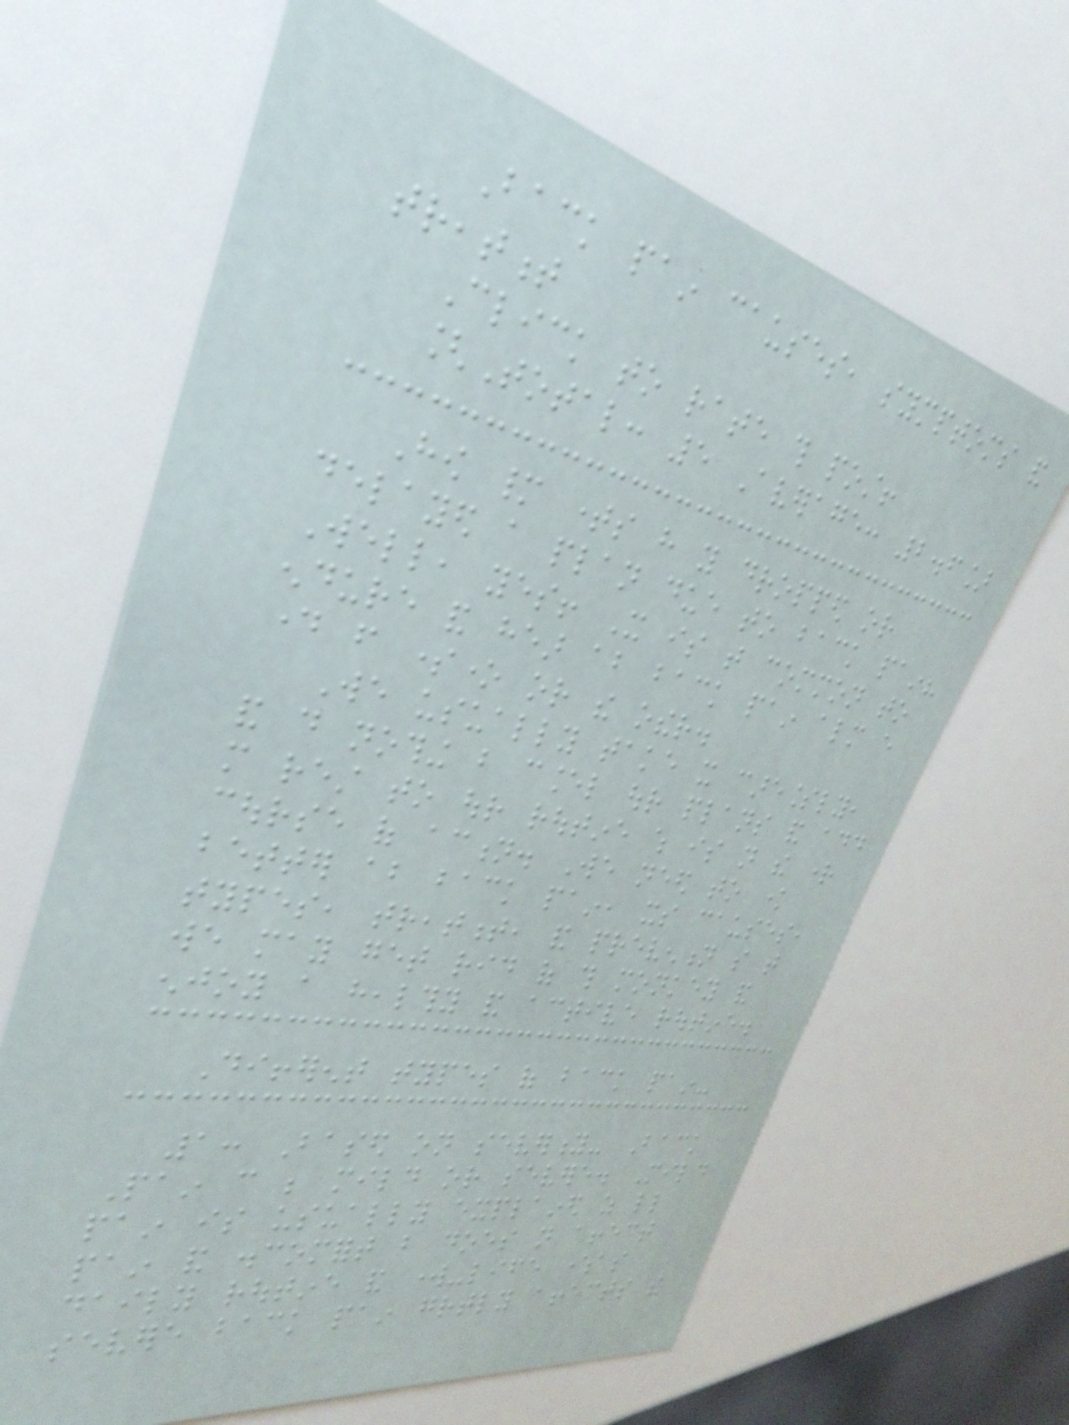Back pain causes, symptoms and
treatment
Click to rate this post!
[Total: 5 Average: 2.6]
How many times have you dropped or
delayed a plan due to back pain?
Well, yes! It is that common to
endure and hear about back pain almost every
day from someone or the other.
We usually take it carelessly,
and do nothing but cancel our plans and add
more rest to our routine which is not the right
course of action. We need to know
better about back pain, its causes,
types, treatment, and prevention so that
we may get rid of this monkey and
enjoy a healthy and active routine.
Different types of back pain-
1: Based on severity- Back
Pain can be mild or severe. Mild
pain is usually explained as little
pain and discomfort but does not affect
daily routine and work-life whereas
severe back pain greatly affects the
